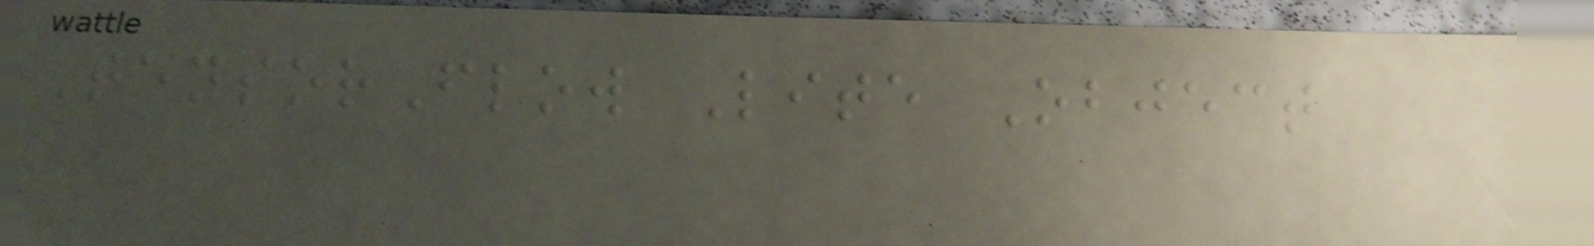TensorFlow Lite Object
